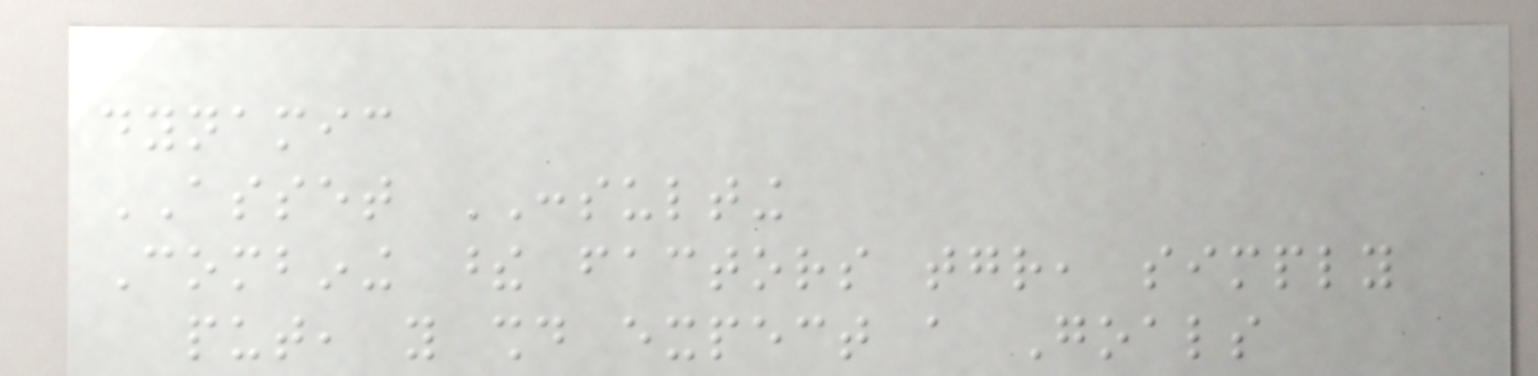dynamic
ASSET CONSULTING
Combining these factors together, simply
put, you should expect a Goals
